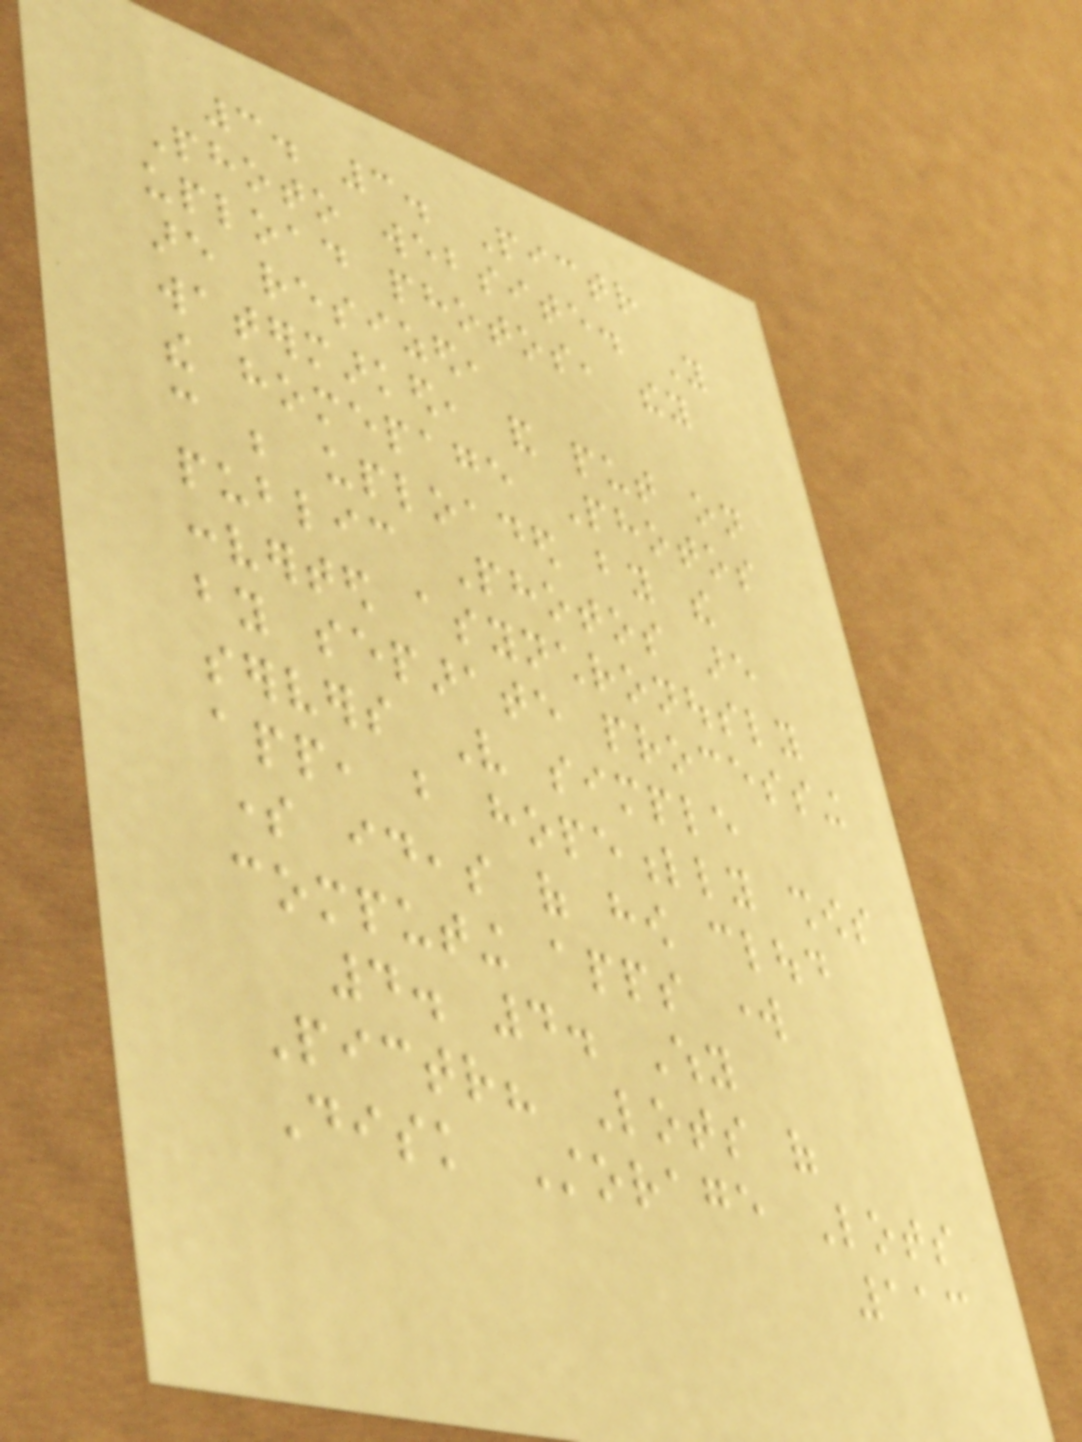3. 3. Pictr
Photo website. You
upload photos, they
are resized,
watermarked, and put on
the homepage Photos
can be uploaded by the
public Photos are
converted asynchronously
by separate processing
servers Very simple
app, but hopefully shows
some ideas of how cloud
computing apps work
4. 4. Why
Pictr? Lots of
Disk Storage Lots
113
